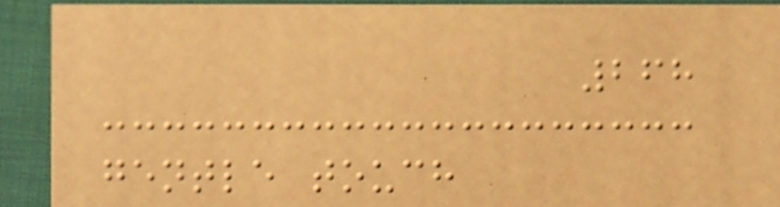268
gentle touch
